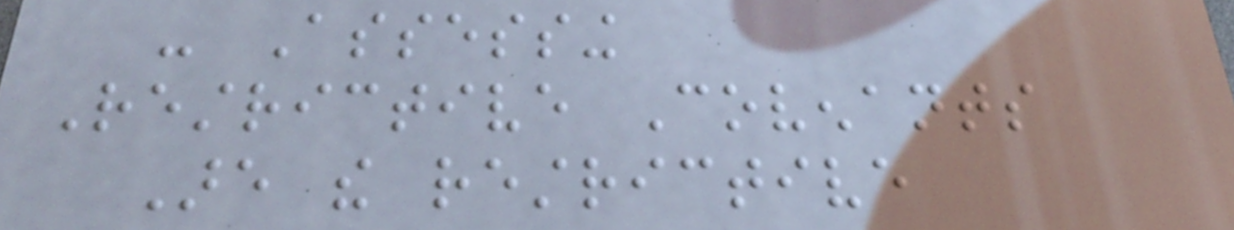- Assessing
Restrictive Covenants
Are the restrictive
